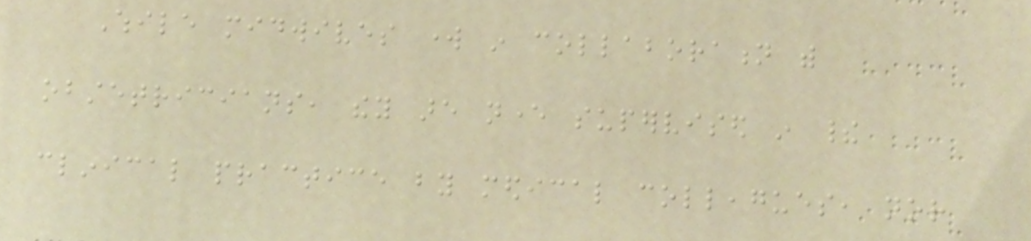While midwives work in collaboration with
obstetricians, they are never supervised in their
clinical practice by medical colleagues, nor
